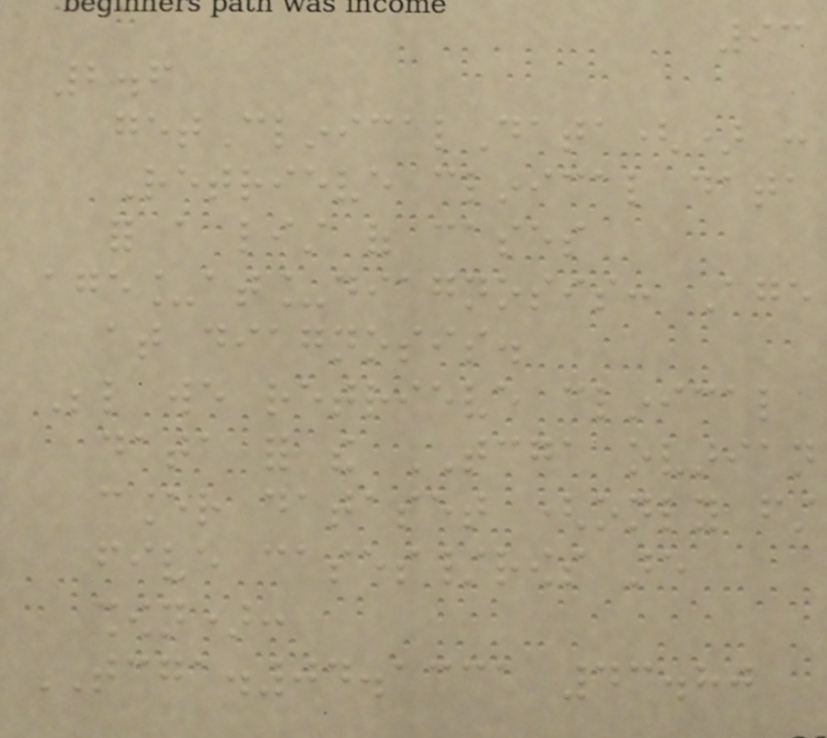93
2.6
getClinicalData() :
Retrieve clinical data
for a list of cases
age_at_diagnosis: Age
at diagnosis.
Below we retrieve clinical
data for the TCGA ovarian
cancer dataset (only first
five cases/rows are
shown):
TCGA.04.1331 43.80
